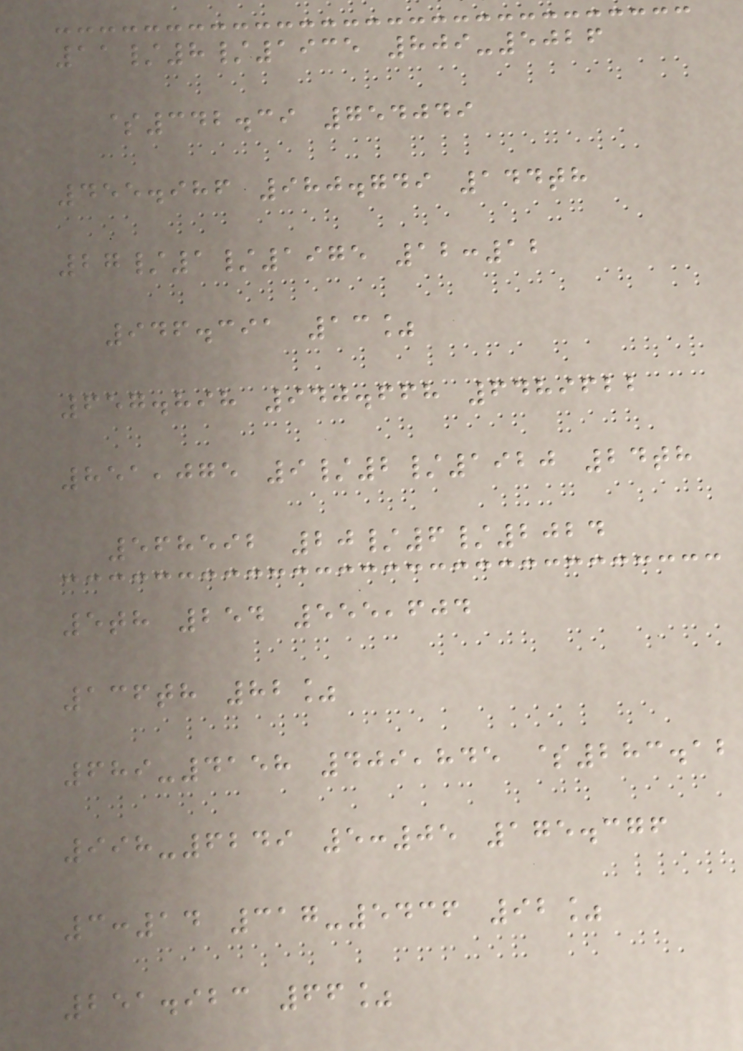11/8/1935 809-5026
$342.39 754049
455.986 980.749 144th
27/1/1975 12:12
946.391 13%
657.898 940.668 6489622
851,075 9/2/1920 24th
568592 20/6/2024
5th 254 555,604
136th 82%
689-4158 409,845 $283.12
998-6249 5:05 175.376
3:14 317-5436 92%
251.923 66%
